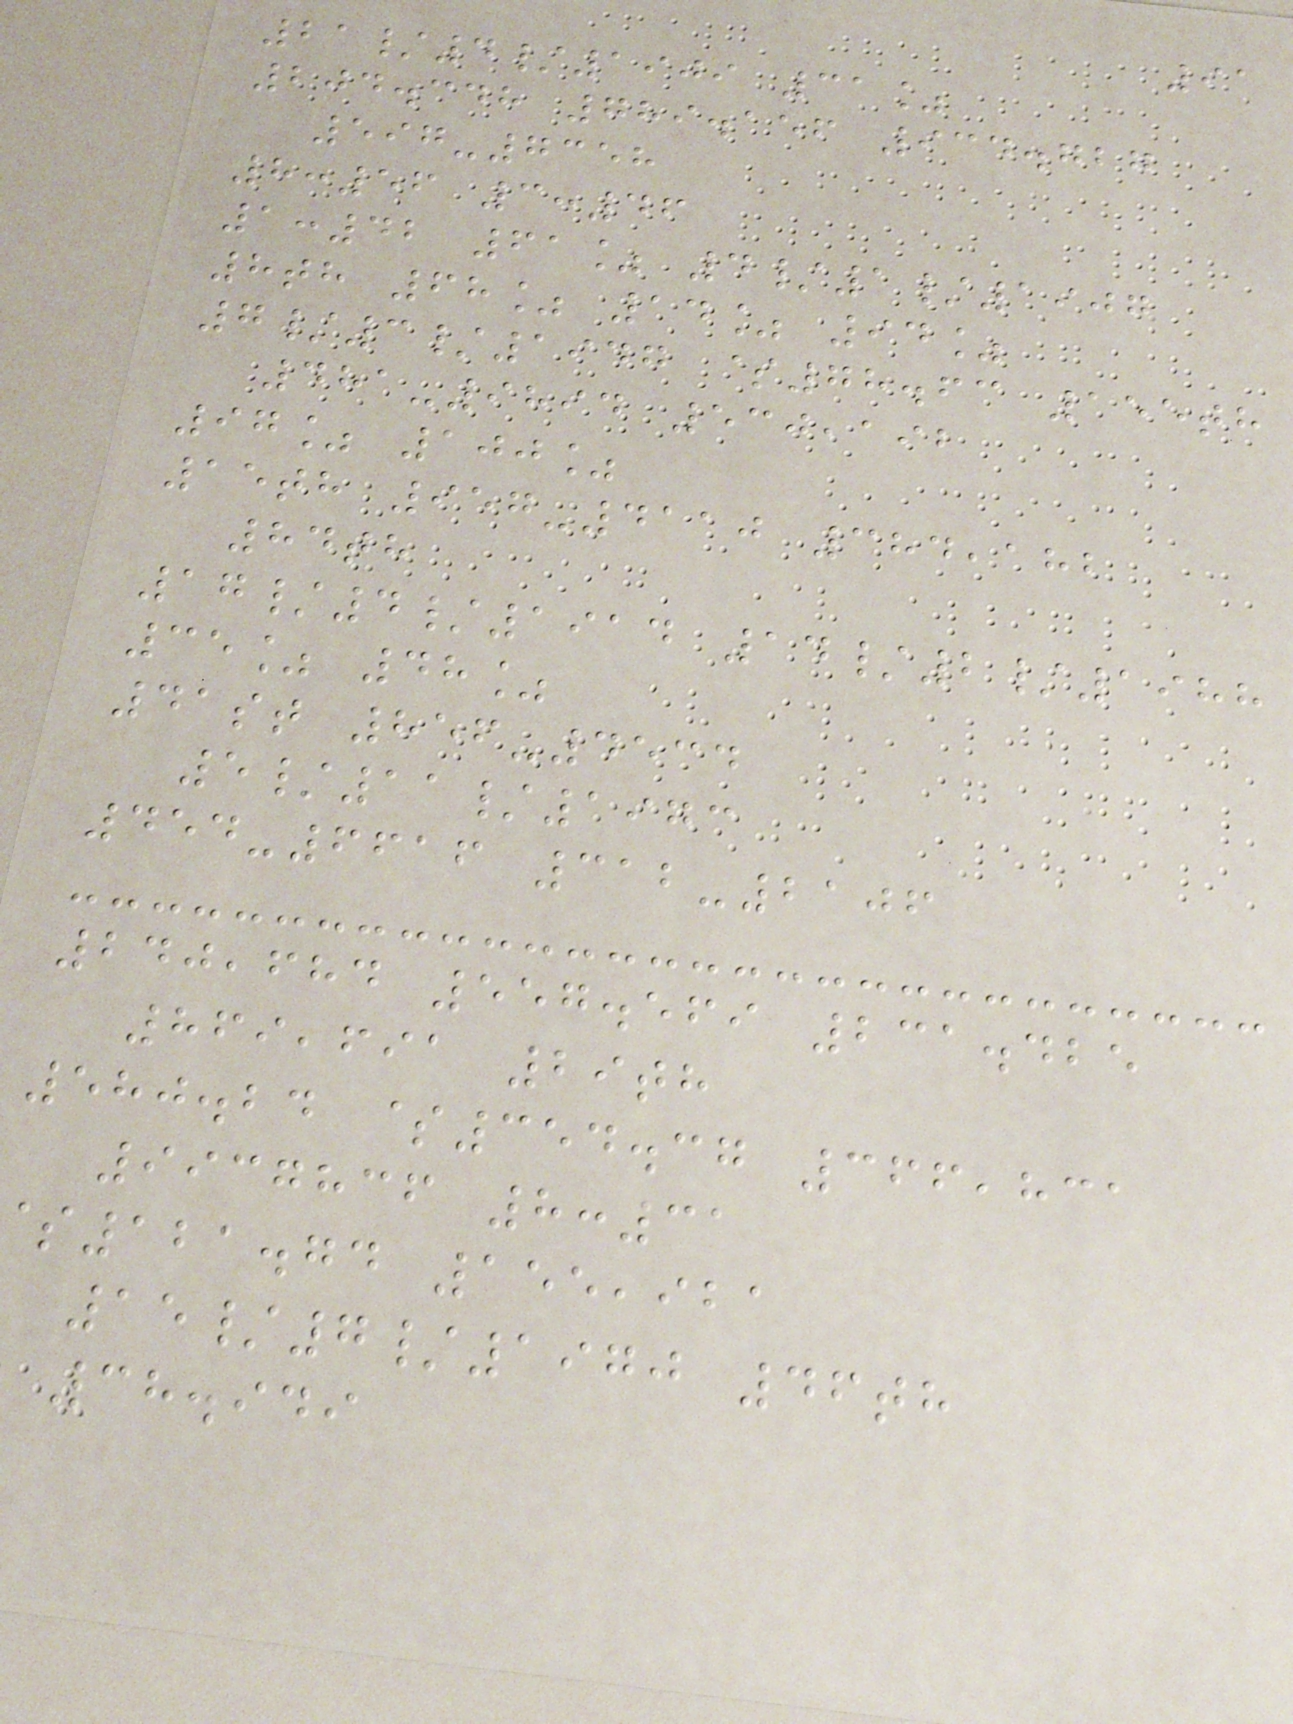91
21/4/1909 31%
204.348 789.156 934.727
597-7358
8:56 3:46
1:42 61% 4/1/1907
8th 68% 14% 94%
7/3/1947 $78.63 155th
481-9894 530,192
97% 100%
15th 957-4110 384,182
84th
17/4/1914 14/2/1988
35% 48%
41st 856-4534
5/11/1973
454-6616 312-2106
240,684 557.569 231.425
869,691 29th
580.24 $354.37 366,831
9937836 8:31
121.74 155,921
15/7/1970 46th
38.949
